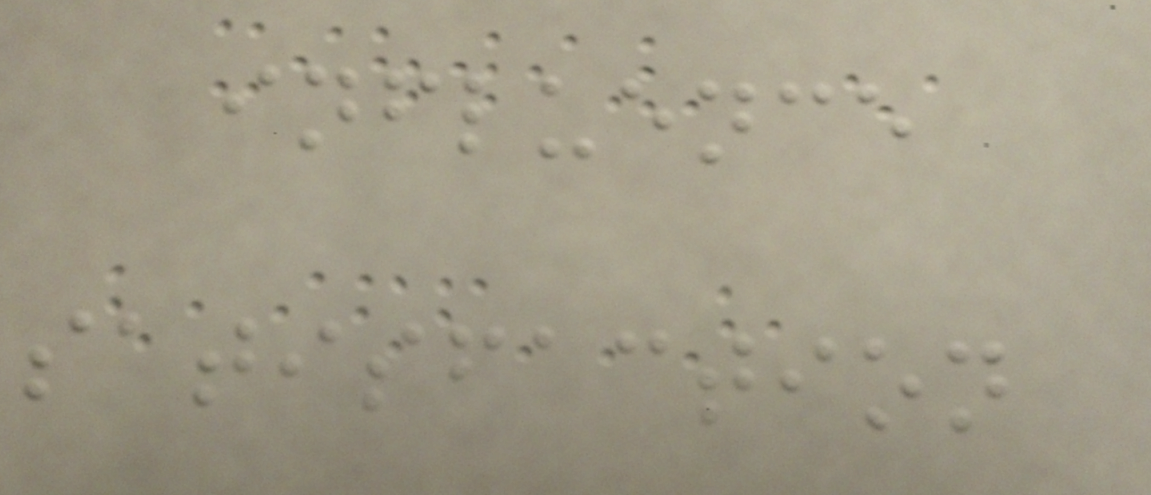influence
satisfaction
